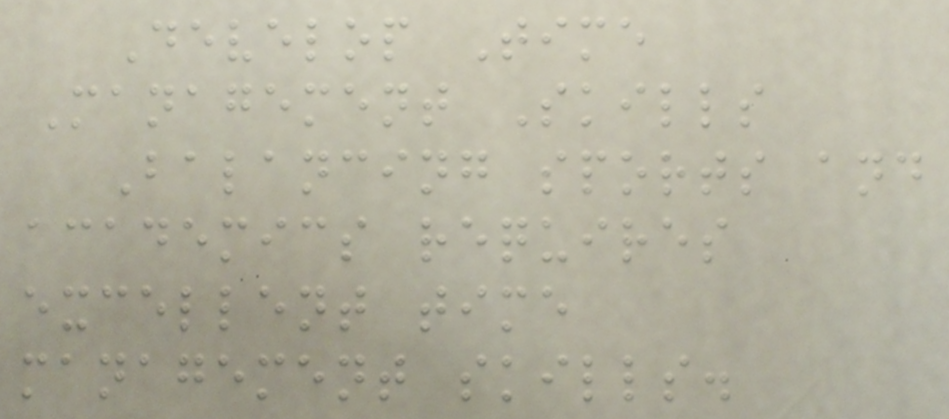Develop Time
Management Skills
Balancing sports and
academics requires
excellent time
management skills.
